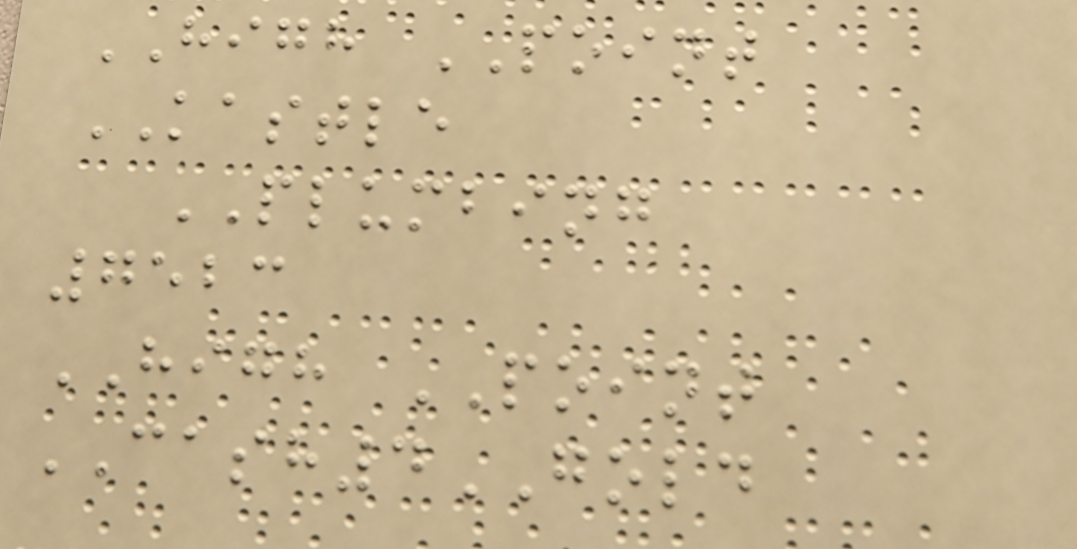HIGH POINT
KASTLE
PLUMBING
7523
HIGH POINT
CASH4GOLD
